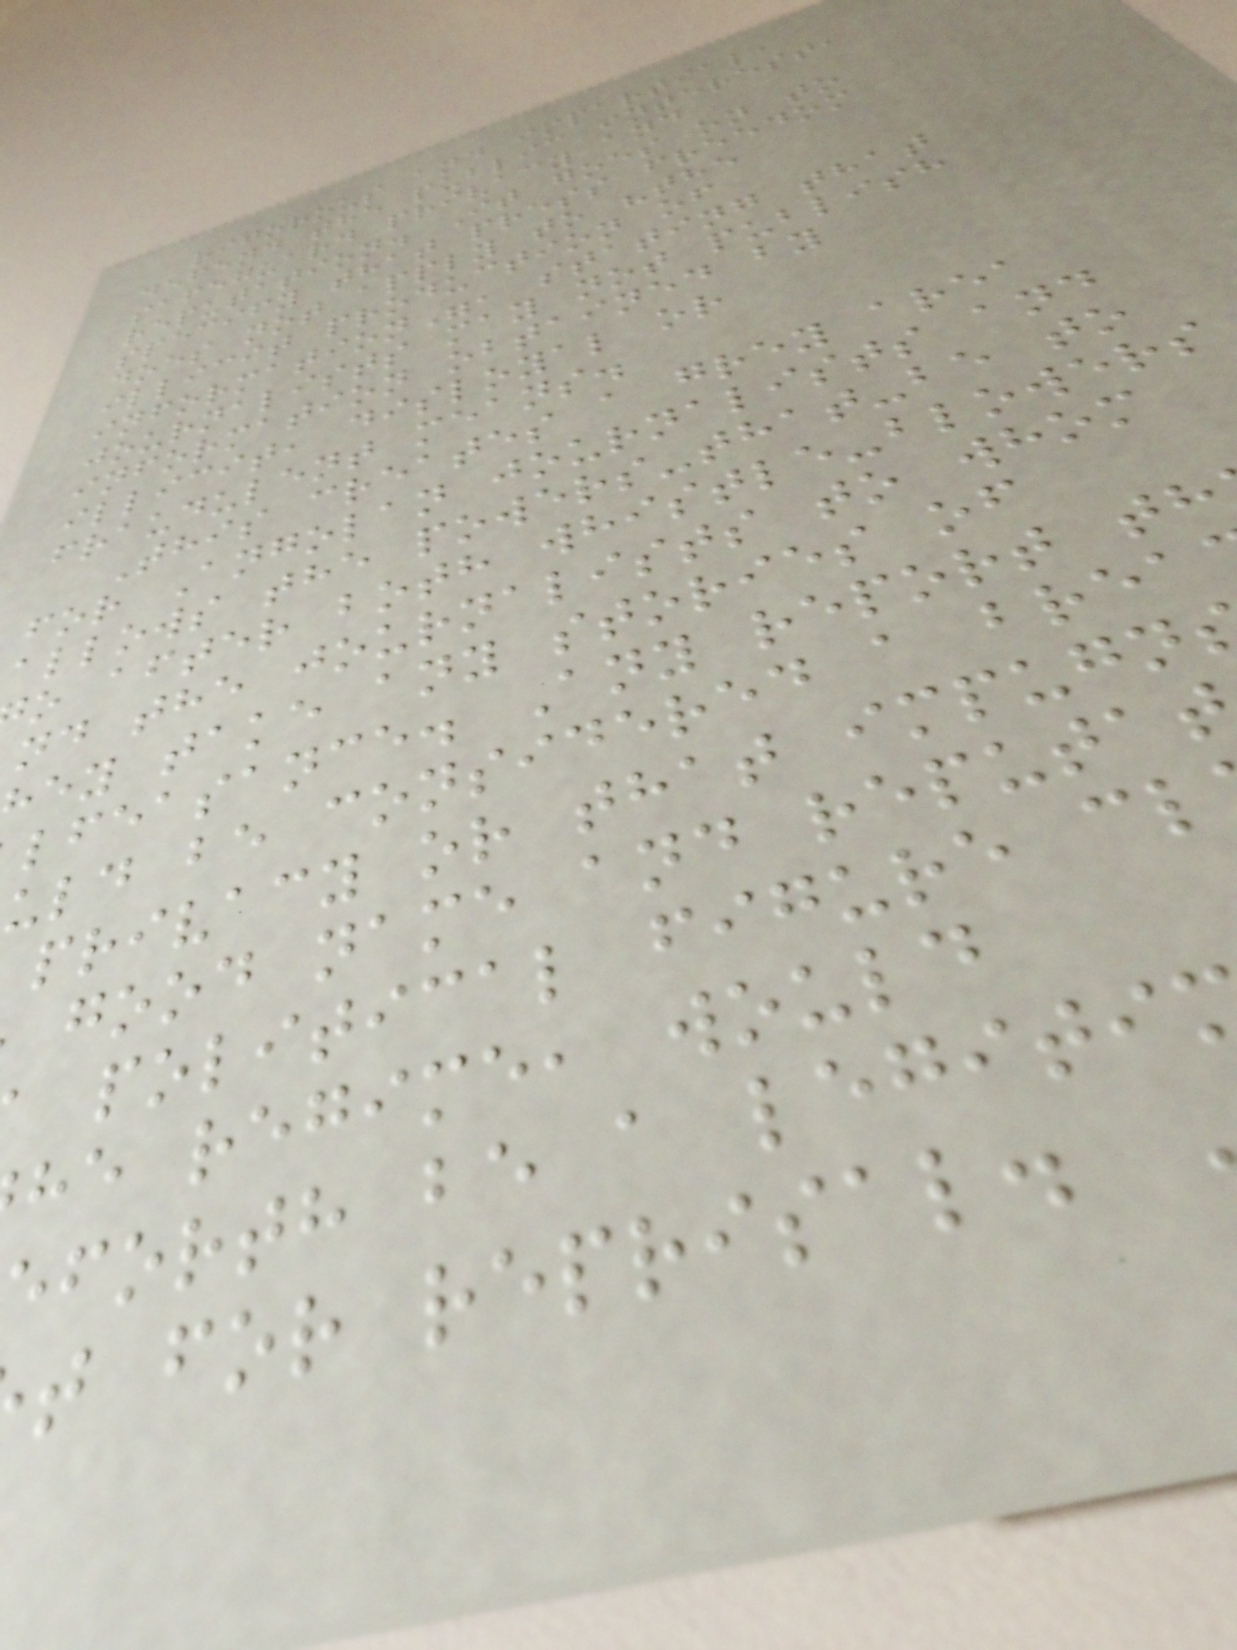rigorous and impartial,
defend the public interest,
safeguard privacy and
reputation. It goes on to
specify that press freedom
does not apply to "the
illicit production of
information", stating that
journalists may not publish
information obtained by
illicit, disloyal or
fraudulent means.
This creates a grey area
for Angolan journalists and
allows the powers-that-be to
o after both whistle-blowers
nd the journalists to whom
ey take any stories of
lfeasance. Any report th
uld be considered a brea
privacy or that impugn
good name and reputa
political figure cl
he regime, would
forth be a legiti
t for reprisal.
